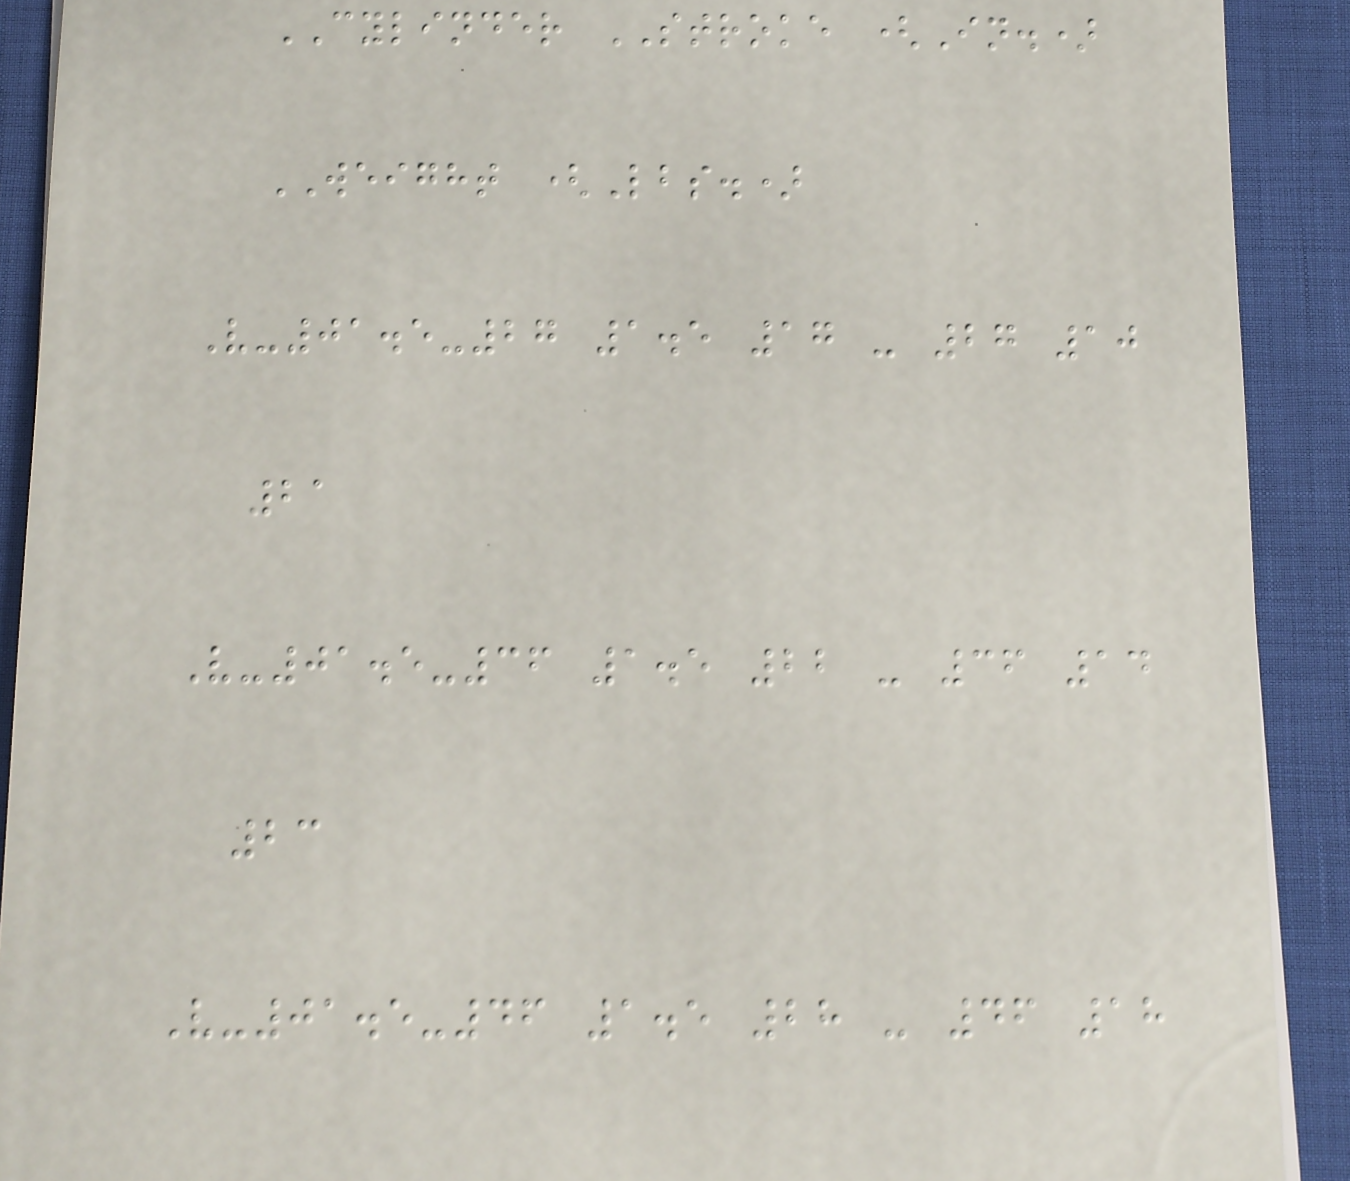CYLINDER STROKE (In.)
WEIGHT (Lbs.)
V-01.5-27 1.5 17 - 27 10
21
V-01.5-36 1.5 22 - 36 14
23
V-01.5-46 1.5 28 - 46 18
